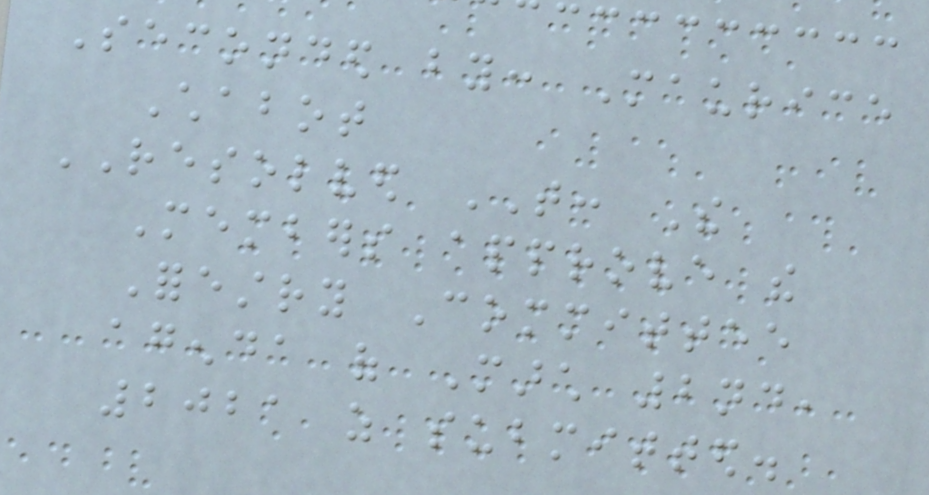Seconded by: Maurice
Chabot
RESOLVED THAT: The
Members approve the
Forestry Committee
agenda of March 2nd,
2021 as submitted.
